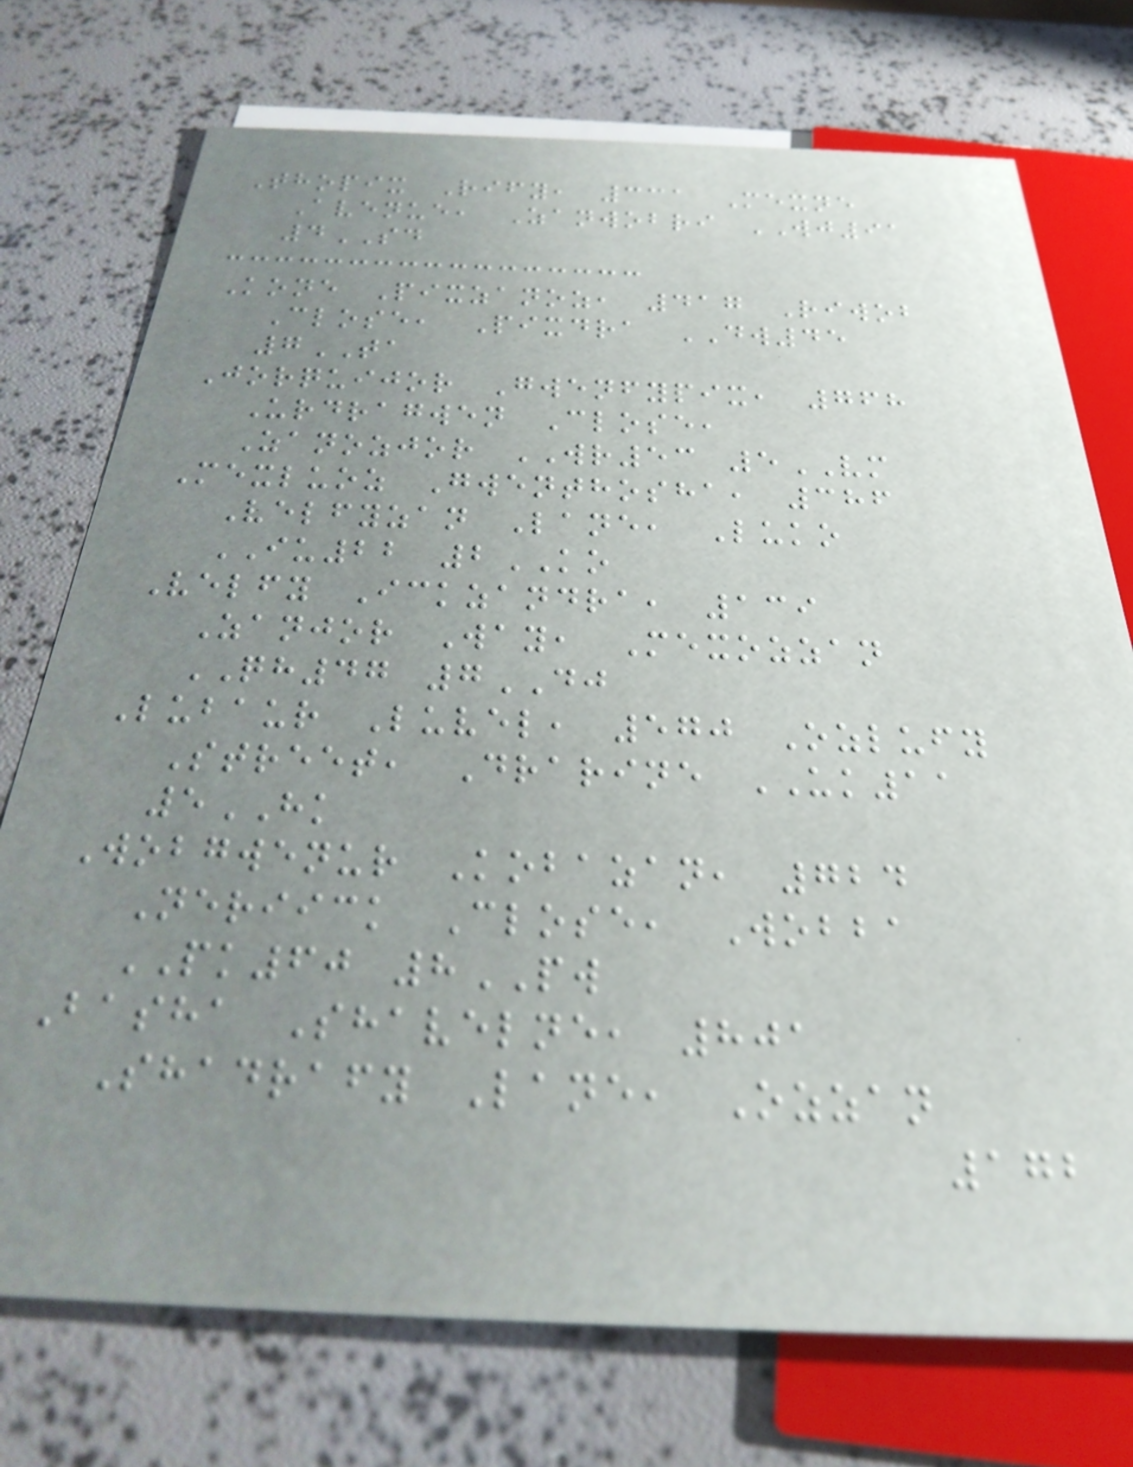Thopix Rify, 331 Mexne
Avenue, Zanwobri WJ91
4SD
Kone Pixzanoz, 417 Riwob
Close, Pixdra DW45
7TA
Jorquijor Gwenfypix, 768
Urdragwen Close,
Zanozjor WR53 5VM
Mexluoz Gwenthosha, 386
Velfyzan Lane, Luko
IU22 2KO
Velfy Ickzandra, 139
Zanjor Way, Mexozzan
QH47 7DJ
Lubaur Luvel, 570 Ozlufy
Street, Drarine UK11
5HK
Wobgwenur Kobazan, 724
Neriick Close, Wobba
PK60 8PW
Basha Shavelne, 801
Shadrafy Lane, Ozzan
172
